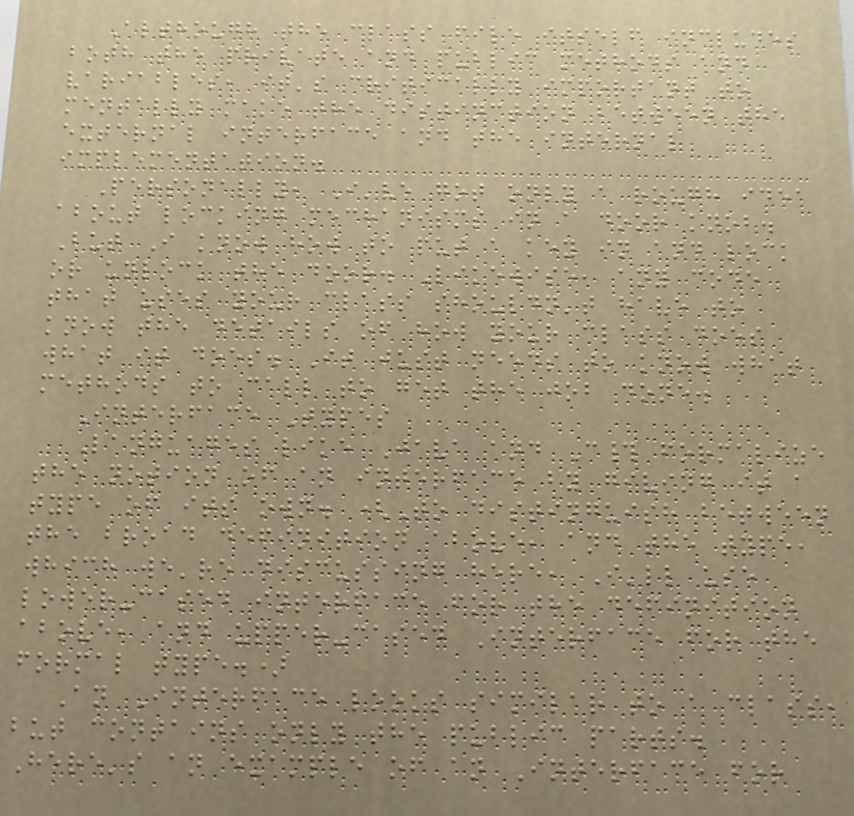Although the class file itself includes
both the private and public methods and
variables, it's critically important to
mentally make the distinction between the
external interface and the internal
implementation.
Personally, I've got only a rough idea
about locking mechanisms in a door knob.
But I know how to put a key in and lock
or unlock the door. Likewise, any code
that uses your class shouldn't have to
know the details of how your class does
what it does. It just needs to know what
methods to call to get the job done.
Interface Types
Languages like Java and C# formalize
the notion of an interface by giving it a
type of its own. (To distinguish between
the broad definition above, and the type,
which we're discussing here, I'll use
lower-cased interface for the definition
above, and upper-cased Interface for the
formal type.)
An Interface looks similar to a class,
but contains only the public parts.
Here's an example of an Interface for
